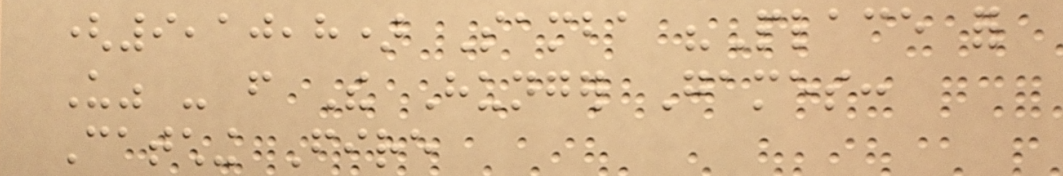(9,10,8) Samba "Place for
Us" - from The Hunger Games:
Catching Fire
